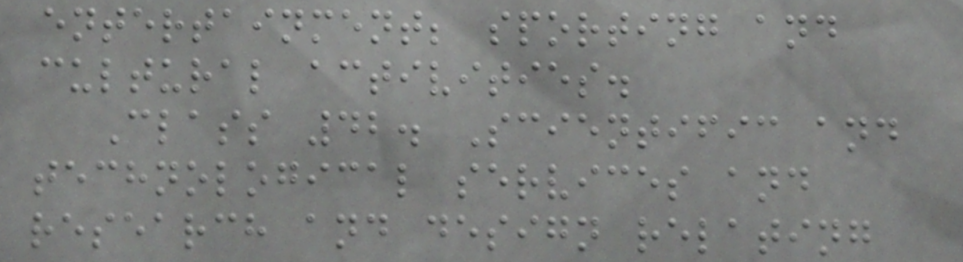entertainment; sporting and
cultural activities.
Class 42. Scientific and
technological services and
research and design relating
